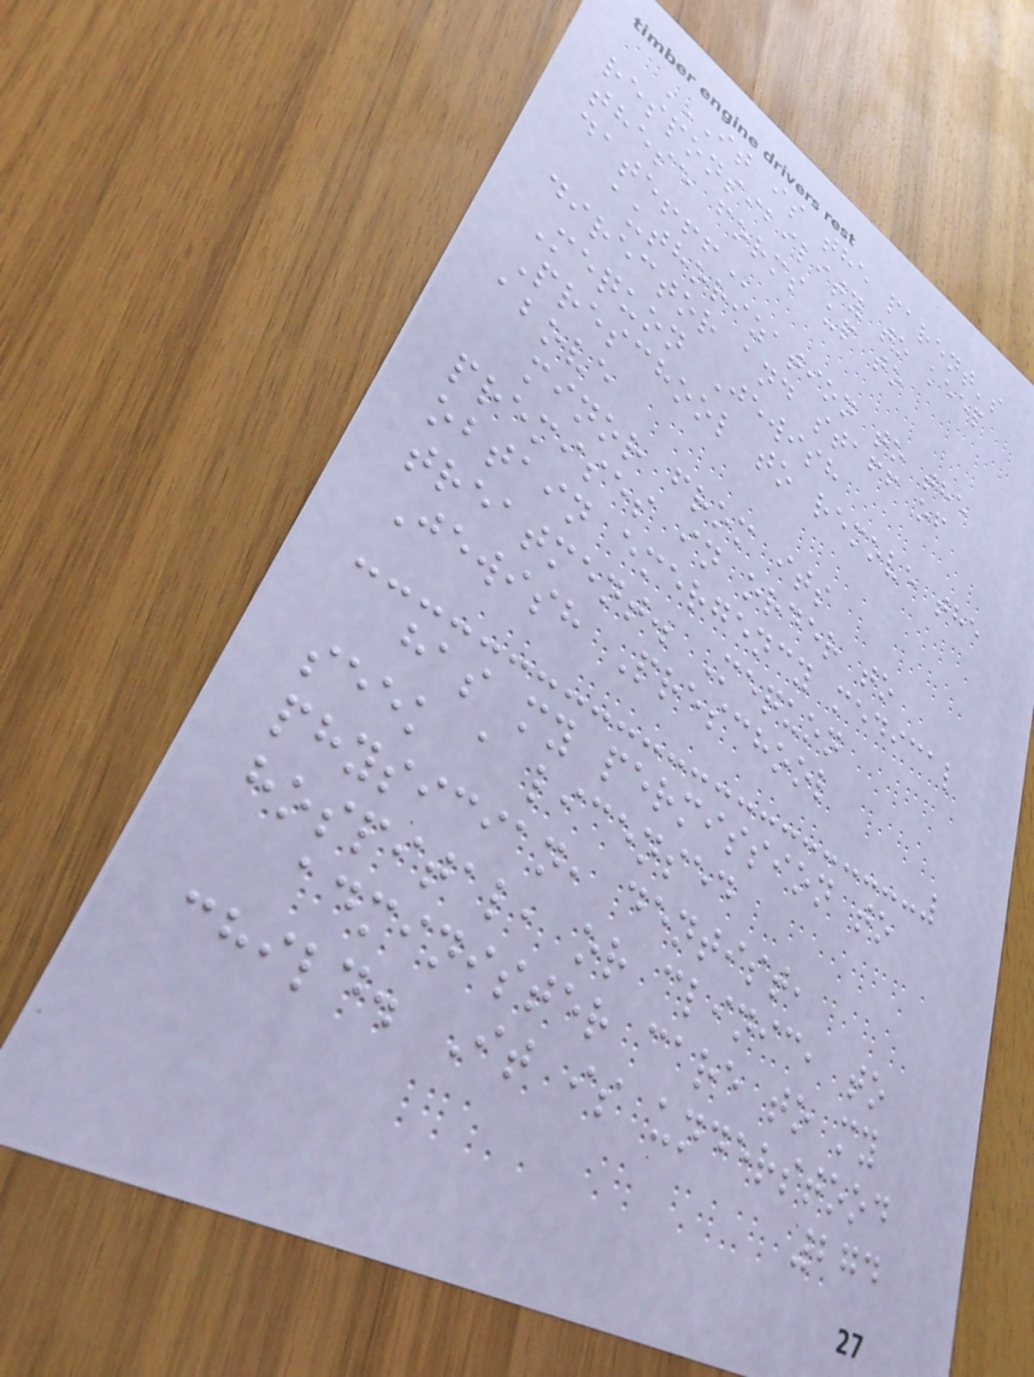IT IS THE PARENT'S
RESPONSIBILITY TO KEEP
THESE FORMS UP TO
DATE!!!
authorization to the
director and staff of
Mequon Jewish
Preschool to remove the
above
minor from its
premises in order to
obtain emergency medical
treatment. Mequon
Jewish Preschool
has my permission to
seek a licensed
physician, dentist,
hospital, or clinic, to
administer care to my
child. It is understood
274
